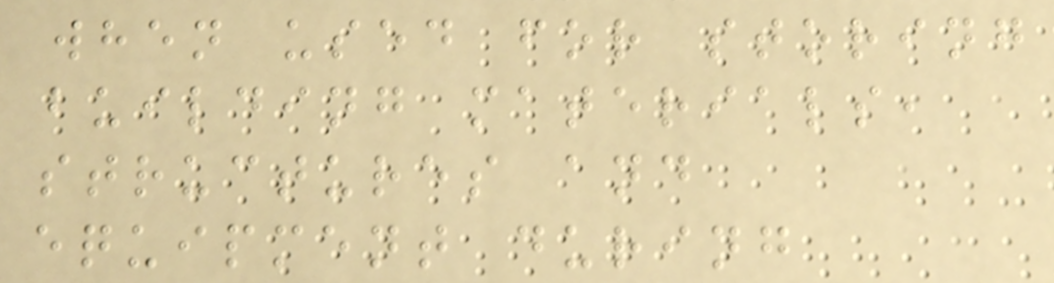when used for storing
building materials,
structures and
equipment during
